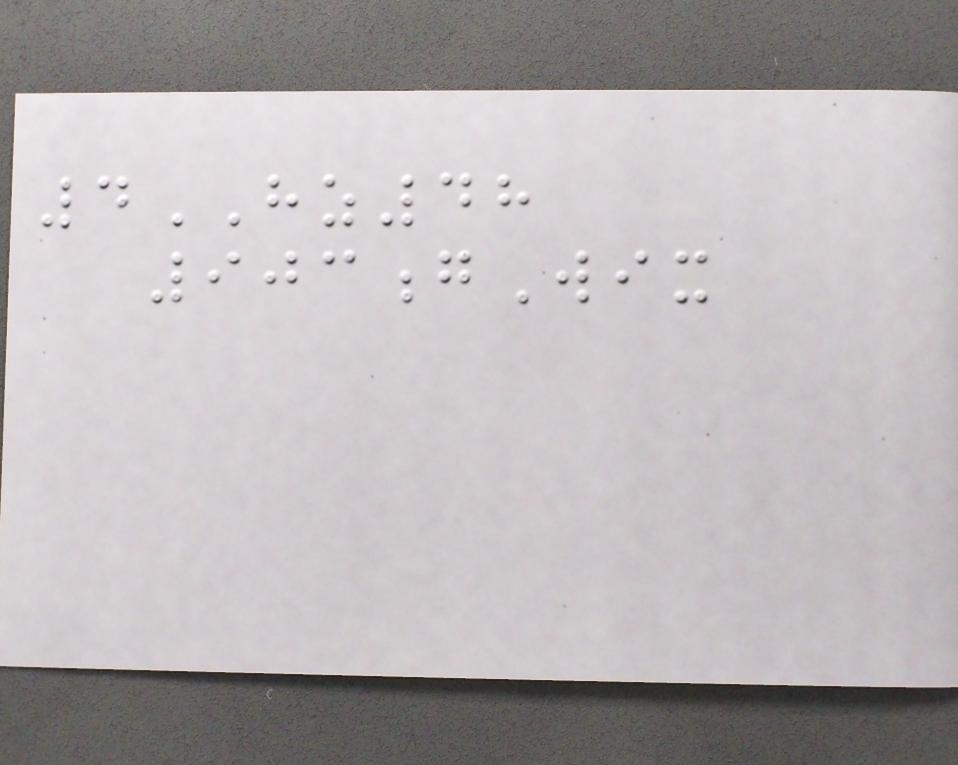4HZ48
903gWix
